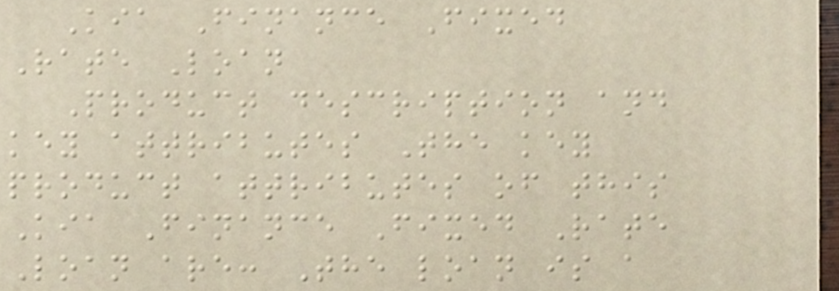Kia Finance Fixed
Rate Loan
Product description and
key attributes The key
product attributes of this
Kia Finance Fixed Rate
Loan are: The loan is a
